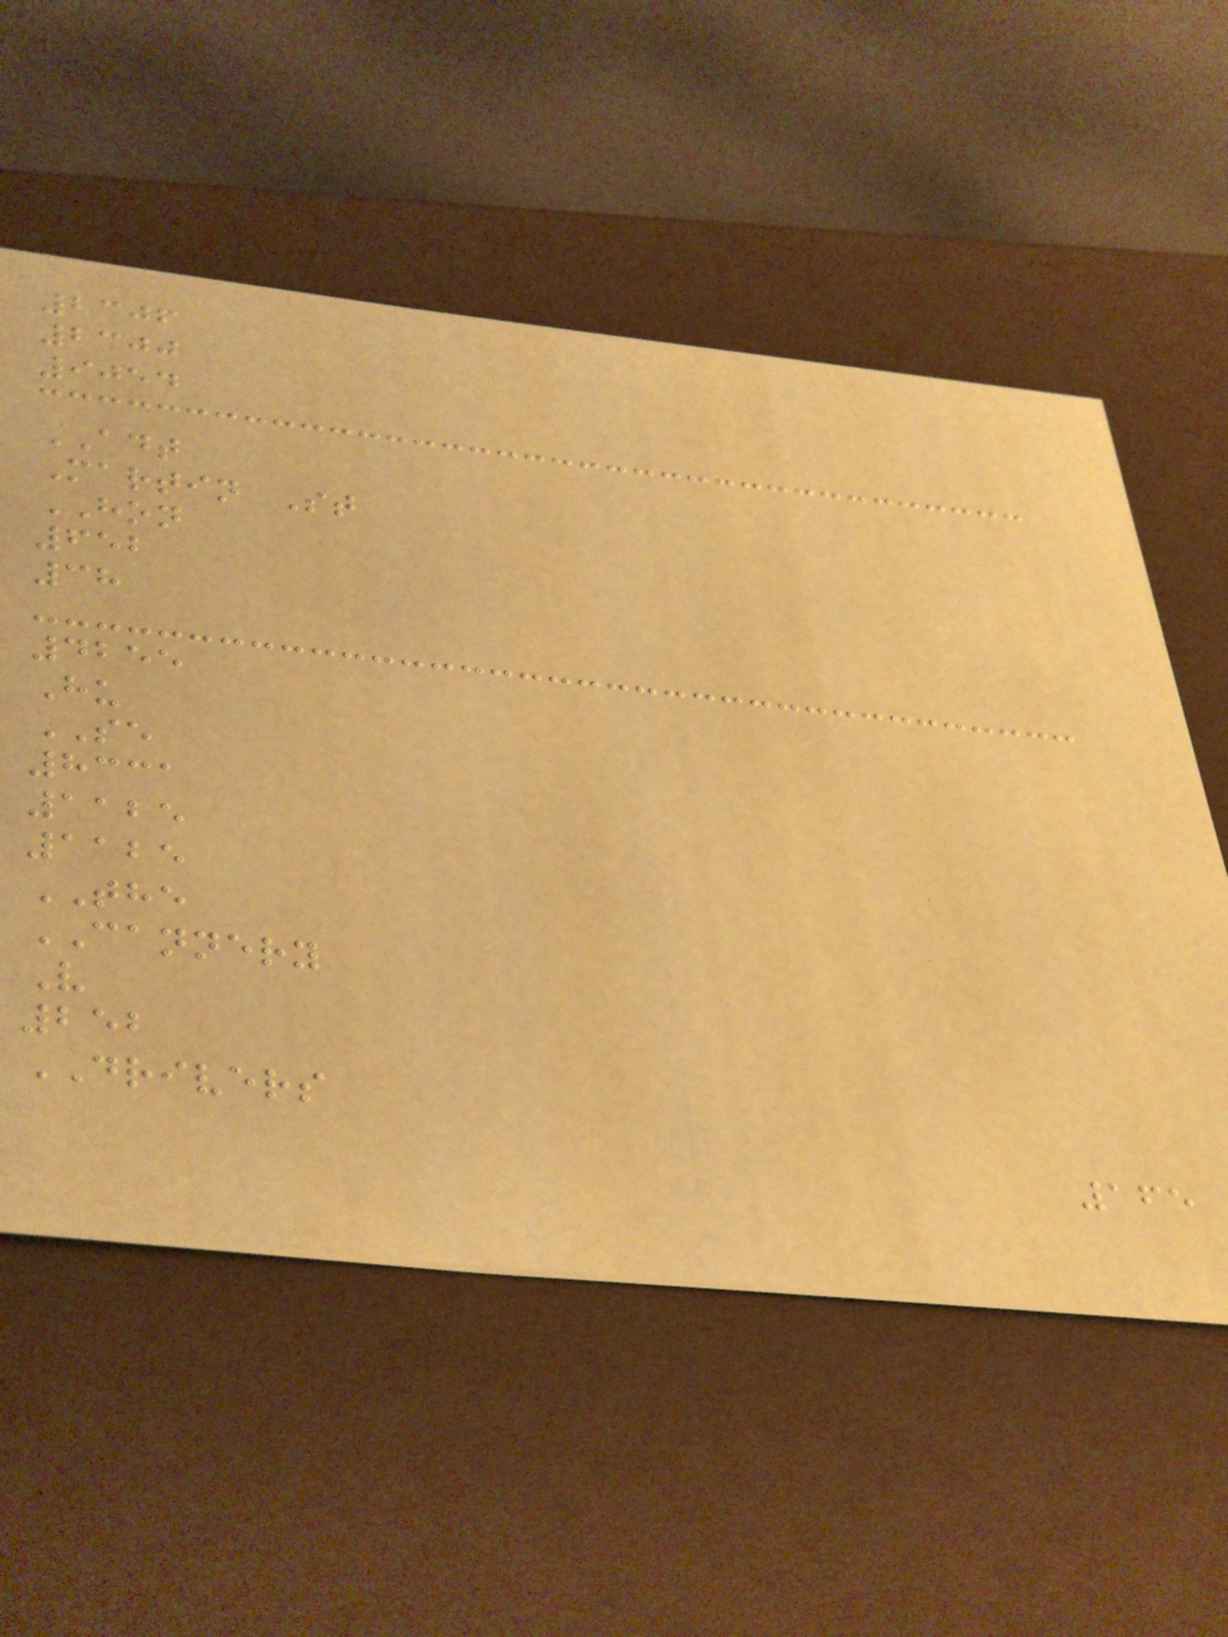2306
2300
9054
ADT
Martin St
HON
652
38
4255
Hu
SE
8331
1125
1125
THE
CANNERY
V
252
DRIVERS
165
